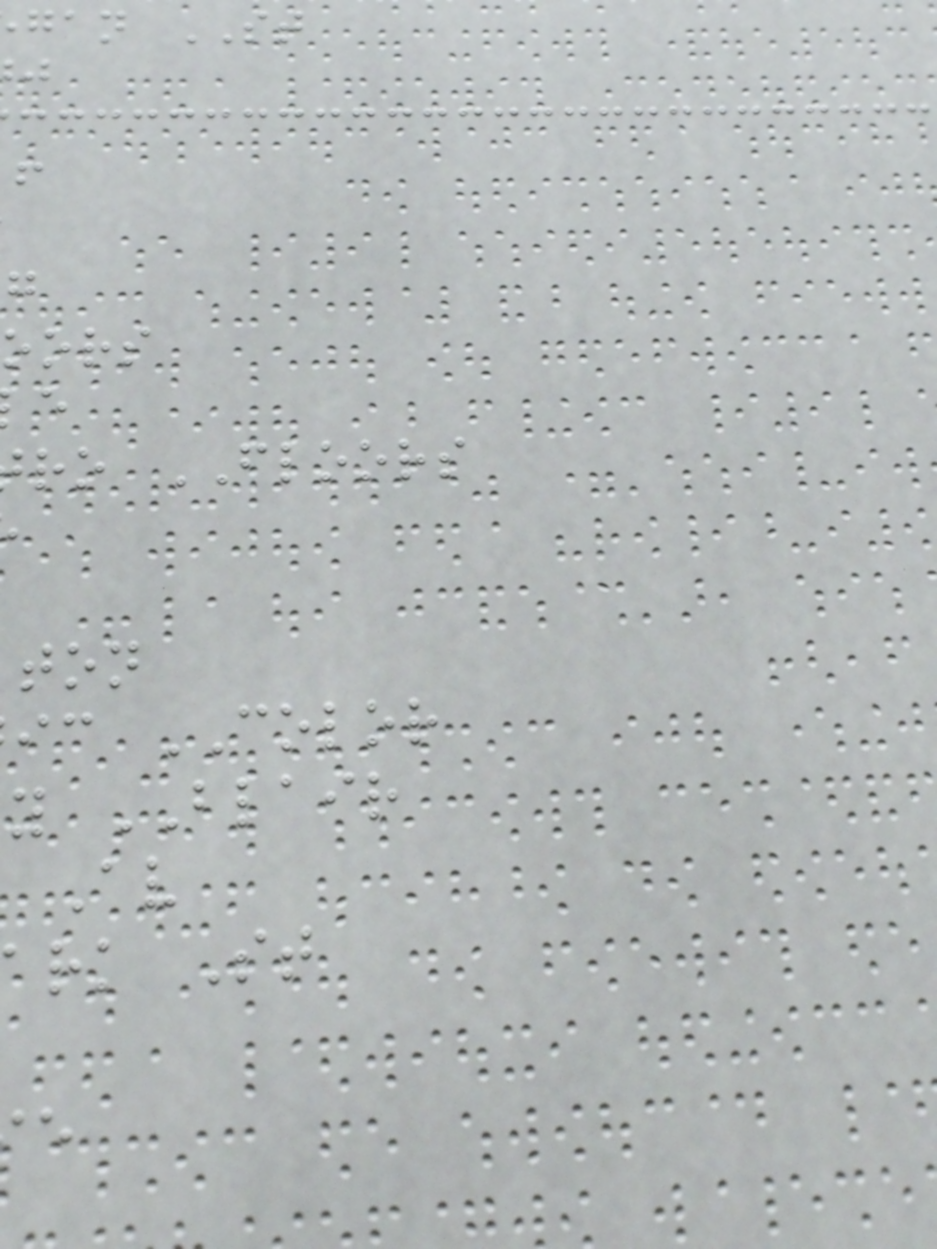gan ST
oors
ro FLOORS
ic COLOR
y BLAIR
rk St
